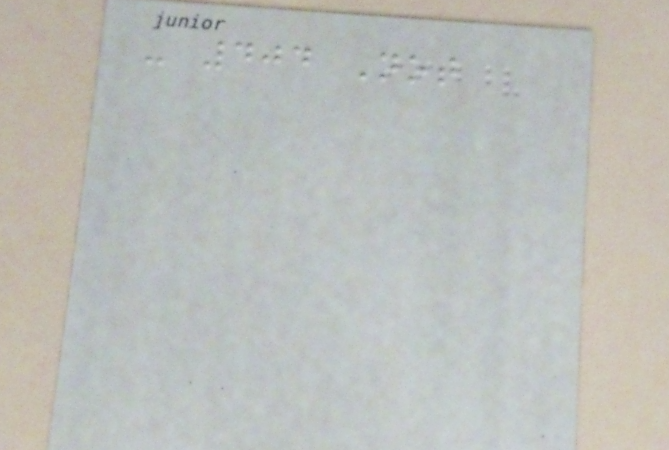- 404 Not
